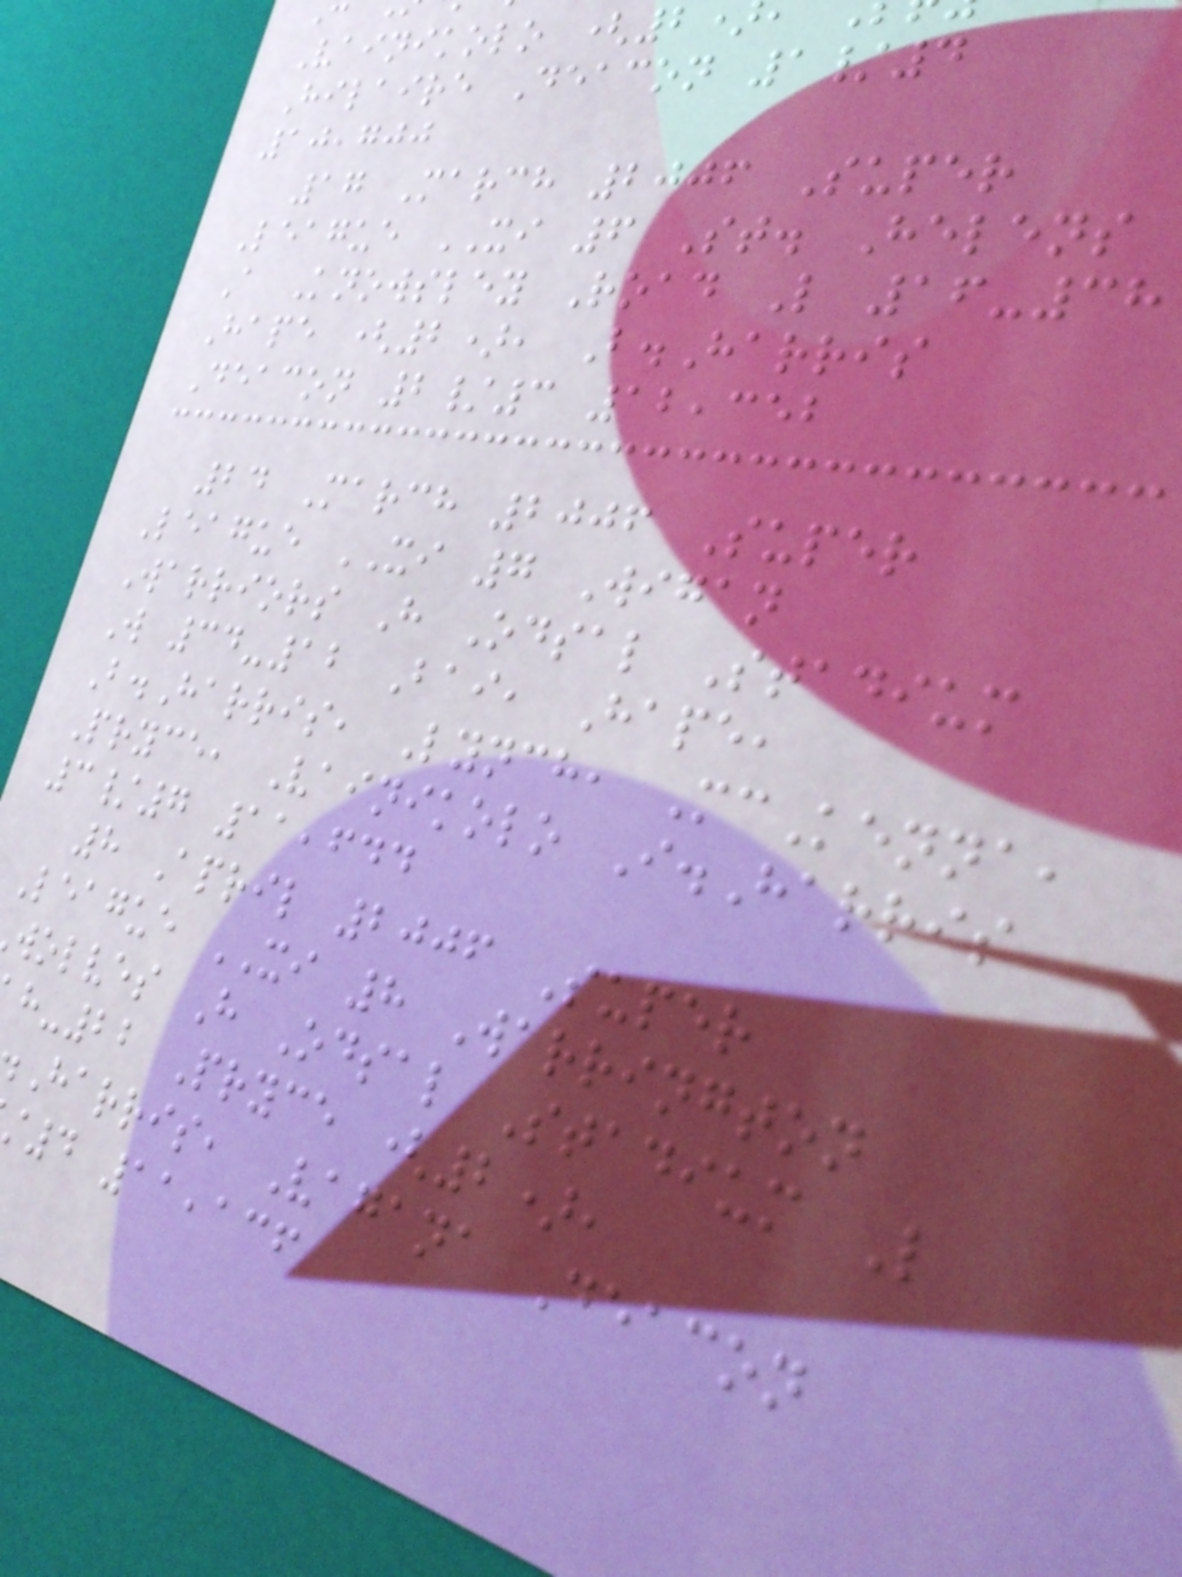Vainikolo (2
Hilaire Deacon 1/4
10,700
17 March 2006 Super
League XI 6 St. Helens
A Knowsley Road L 16-38
Hape (2), B.Harris
Deacon 2/3 12,352
24 March 2006 Super
League XI 7 Wigan
Warriors H Odsal Stadium
W 34-12 Bai, Hape,
B.Harris, Lynch, McKenna,
Pryce, Vainikolo I.Harris
3/7 11,644
8 April 2006 Super
League XI 8 Warrington
wolves H Odsal Stadium L
-22 Pryce (2),
Harris, Vagana Deacon
4 11,136
